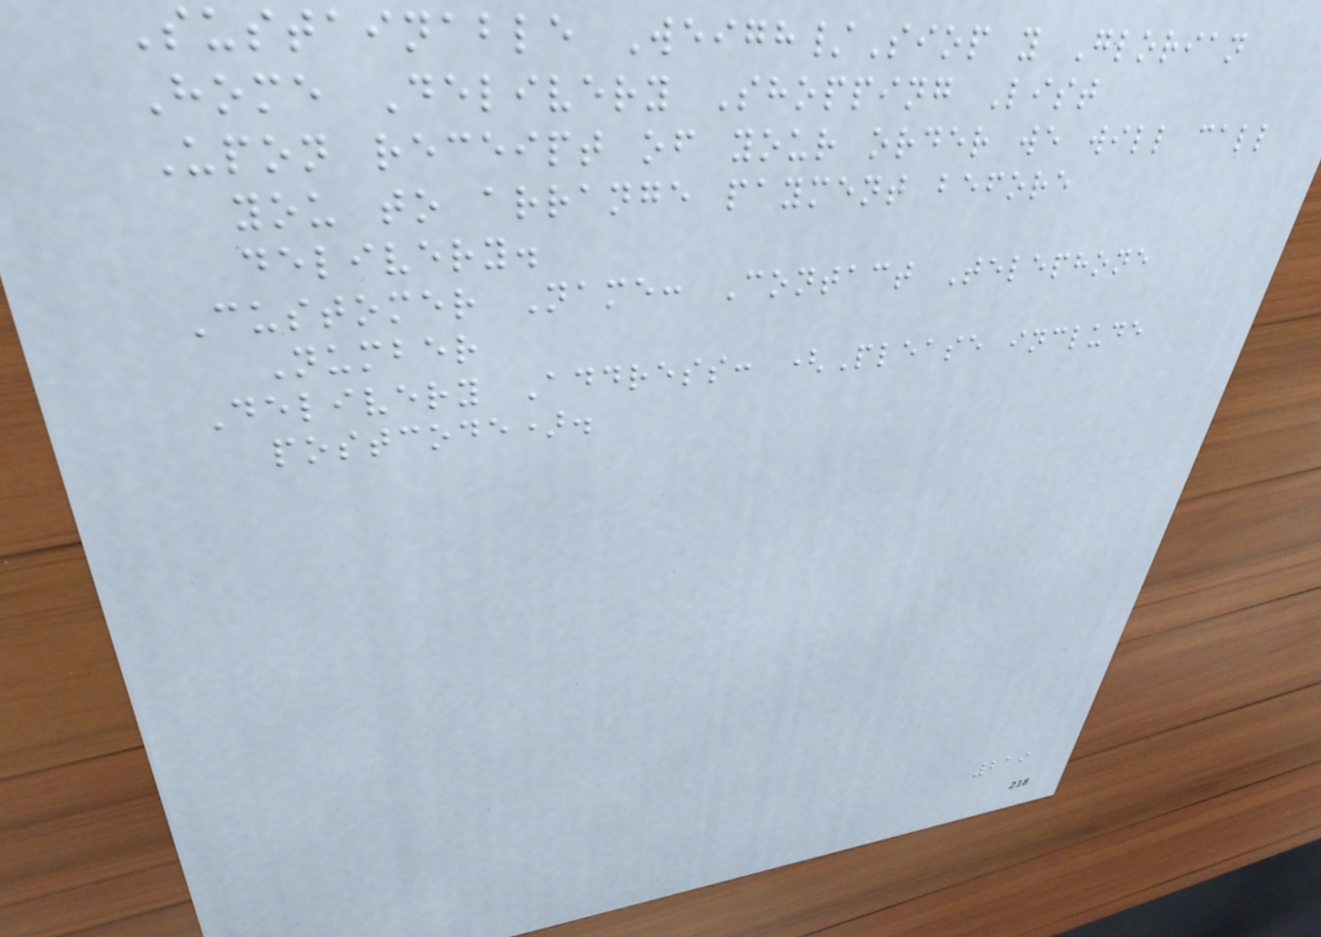Sustainable Weigh/Siop y Glorian
Home Delivery Shopping List
Upon receipt of your order we will call
you to arrange payment before
delivery.
Customer Name: Contact Telephone
Number
Delivery Address: (Please include
postcode).
219
